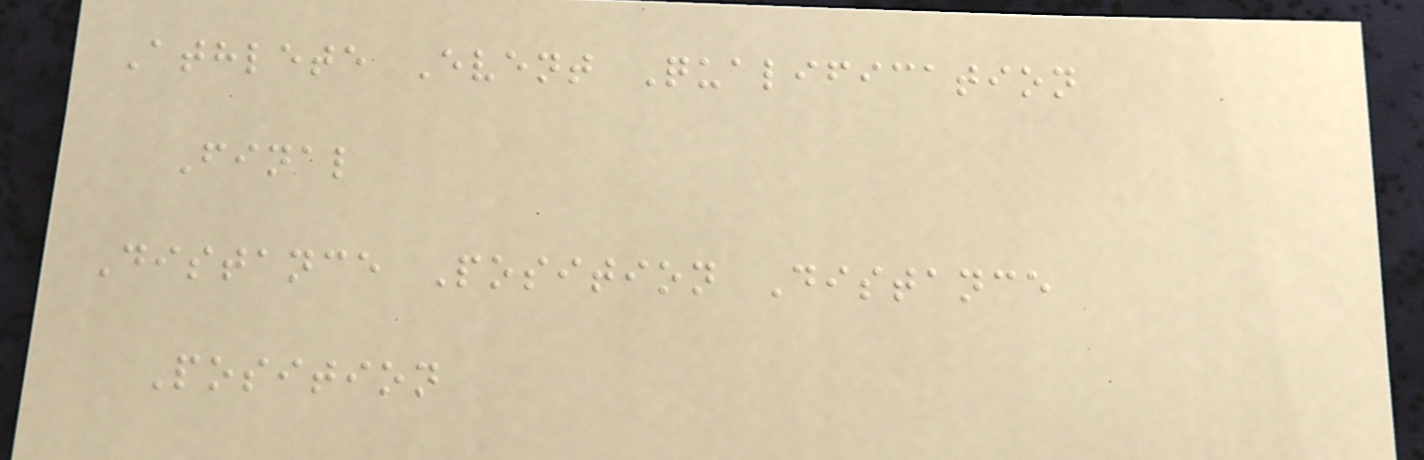Athlete Event Qualification
Final
Distance Position Distance
Position
